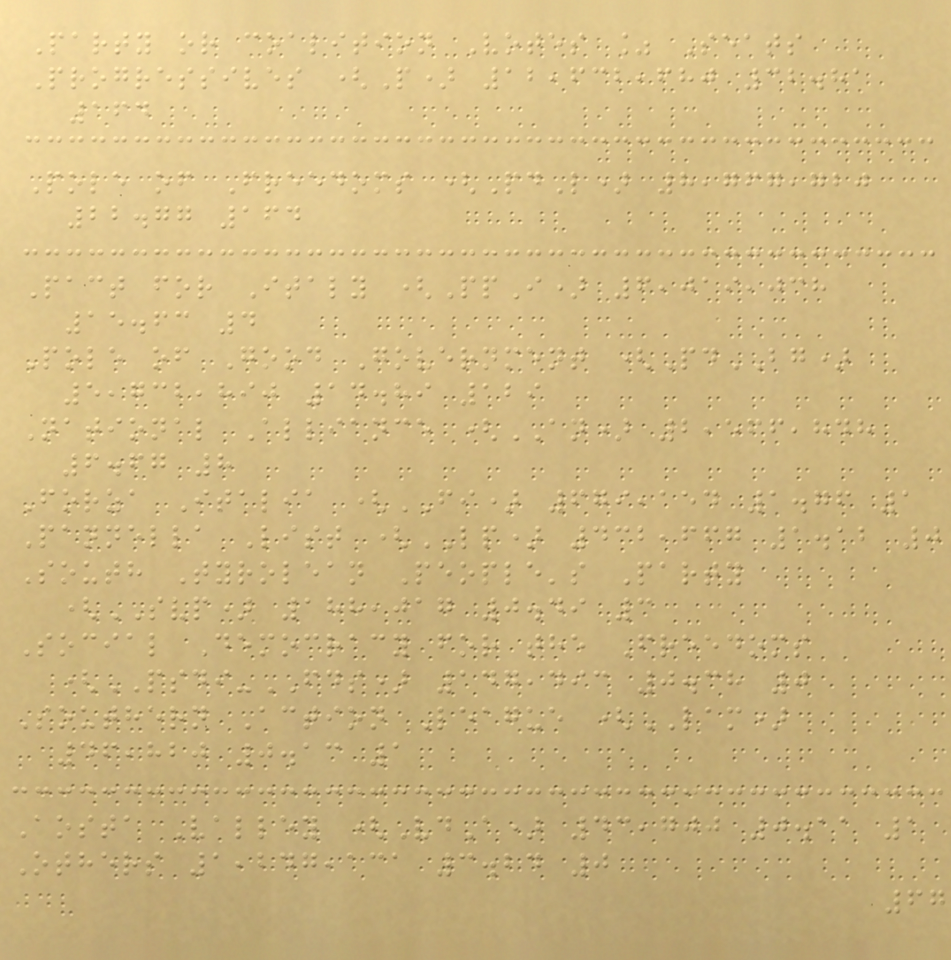Party or coalition Votes % Seats
Progressives (P) 12,632,680 32.81
164
Pole of Freedoms (PdL) 8,767,720
22.77 164
Pact for Italy (PpI) 6,019,038
15.63 4
Pole of Good Government (PdBG)
5,732,890 14.89 129
National Alliance (AN) 2,566,848
6.67 8
Forza Italia (FI) 679,154 1.76 1
Pannella List (LP) 432,667 1.12 0
South Tyrolean People's Party
(SVP) 188,017 0.49 3
Social Democracy for the Freedoms
(PSDI-FDS) 147,493 0.38 0
Southern Action League (LAM)
46,820 0.13 1
Aosta Valley (VdA) 43,700 0.11 1
Others 1,247,131 3.24 0
67
